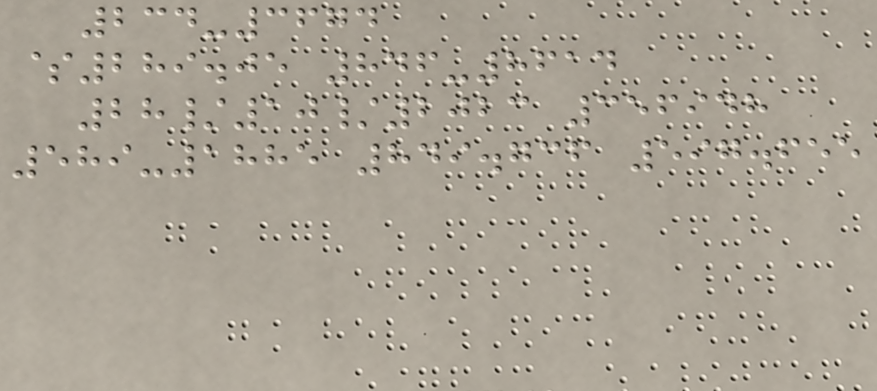234-3674
$289.05 846-8614
28/10/2023 356948
589-1885 849.736 597.655
